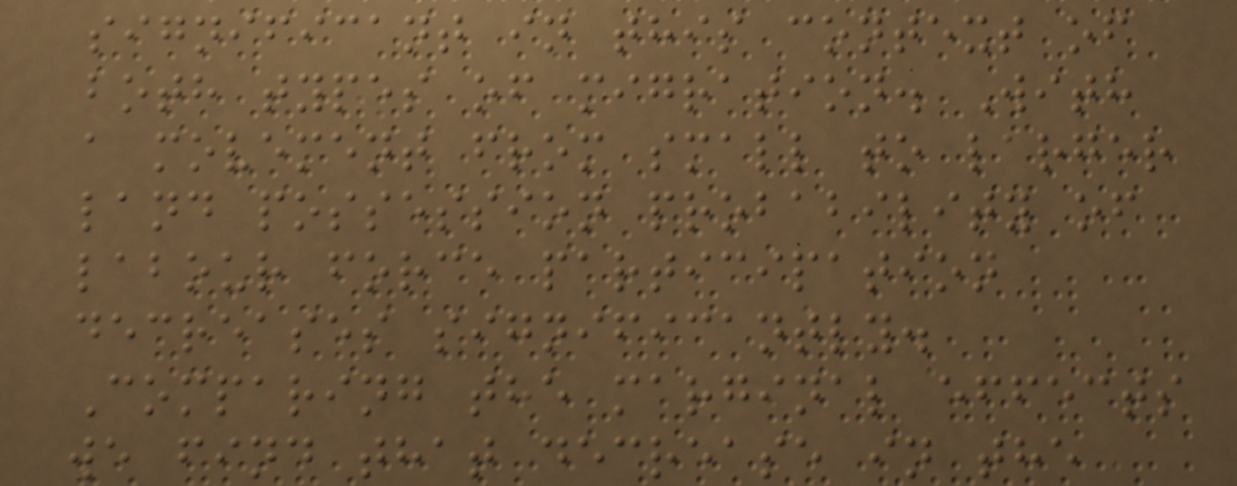significant in this context of
both types of migration. With
a movement from small to larger
land possession probability of
labour force participation
decreases significantly.
Comparing the marginal effects
we find that decrease in the
